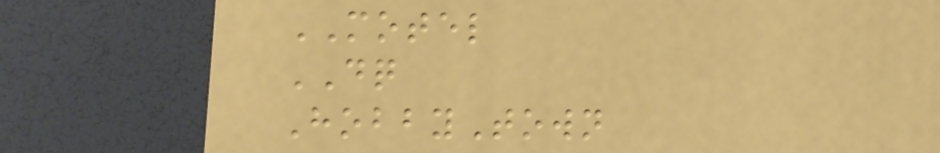MOTEL
DQ
HobbyTown
